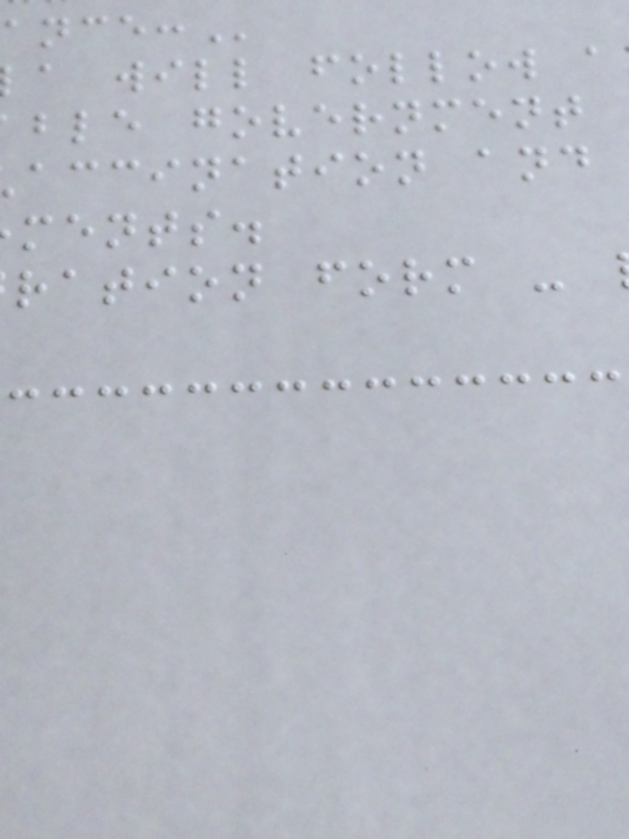a will follow a
ble government
accination and
ments.
ration form -
